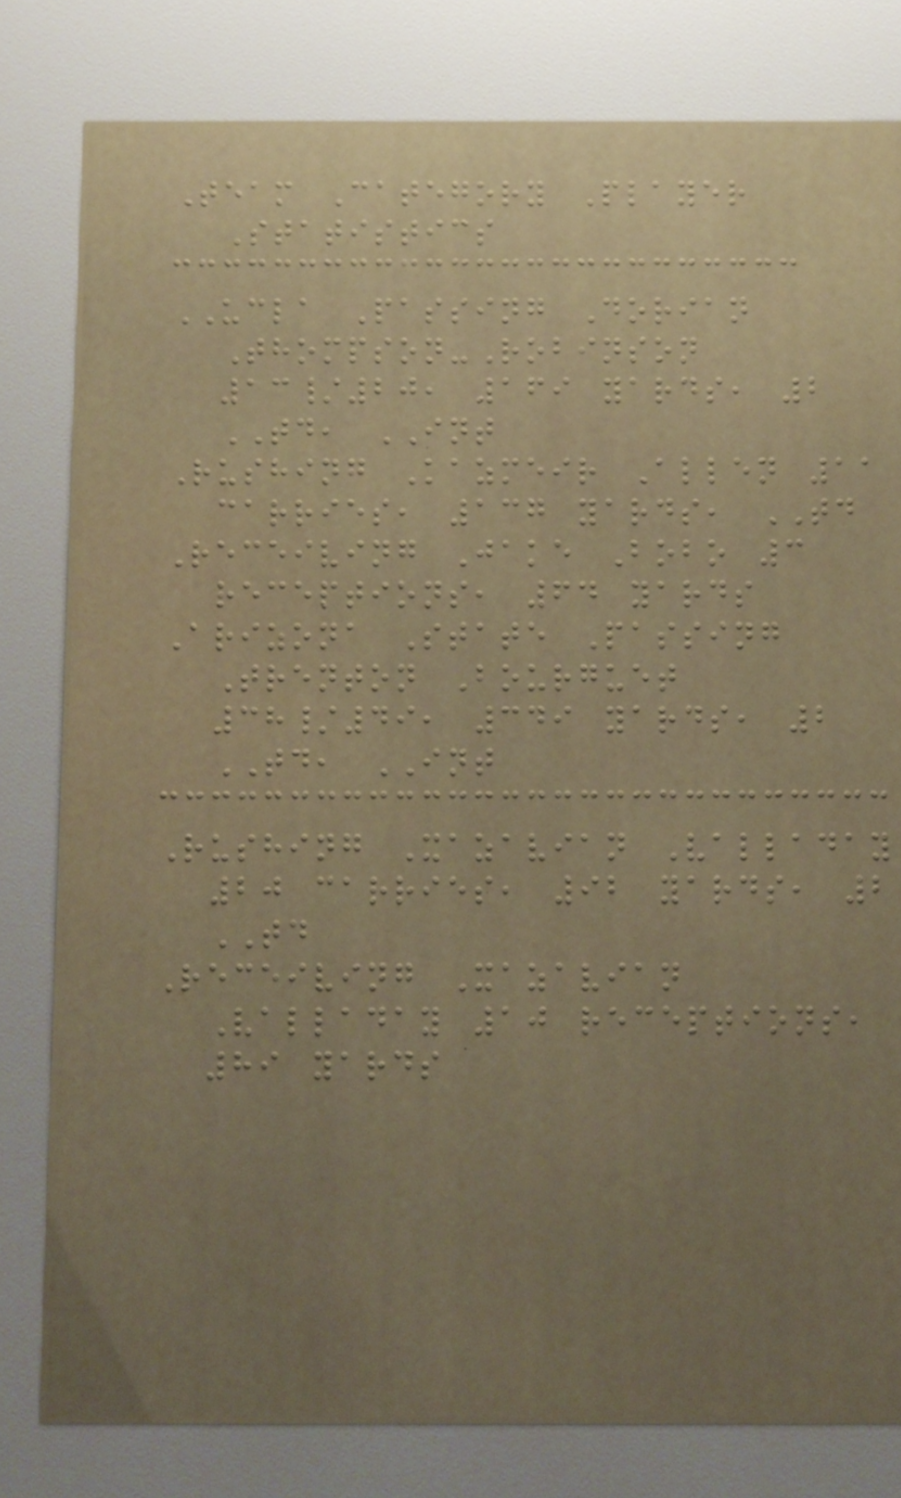Team Category Player
Statistics
UCLA Passing Dorian
Thompson-Robinson
13/20, 169 yards, 2
TD, INT
Rushing Kazmeir Allen 11
carries, 137 yards, TD
Receiving Jake Bobo 3
receptions, 64 yards
Arizona State Passing
Trenton Bourguet
38/49, 349 yards, 2
TD, INT
Rushing Xazavian Valladay
20 carries, 92 yards, 2
TD
Receiving Xazavian
Valladay 10 receptions,
89 yards
